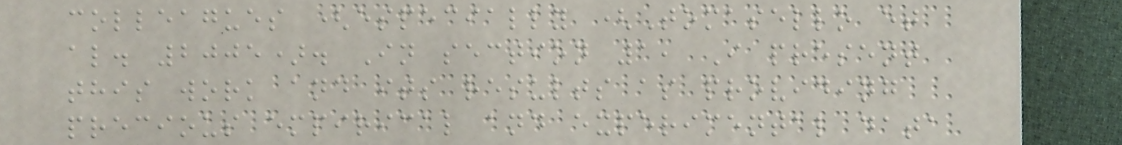colleagues (especially (Tomasello et
al. 2005). In section 1, I present
this work and its results as providing
precious empirical and experimental data
